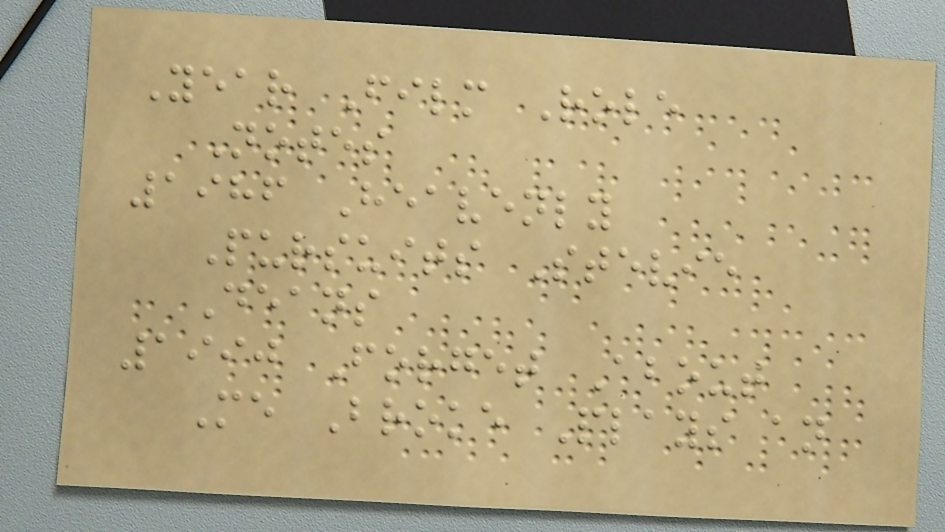Year Film Role
Notes
1986 Heavenly
Pursuits Stevie
Deans
1990 Forget About
Me Broke Plays an
